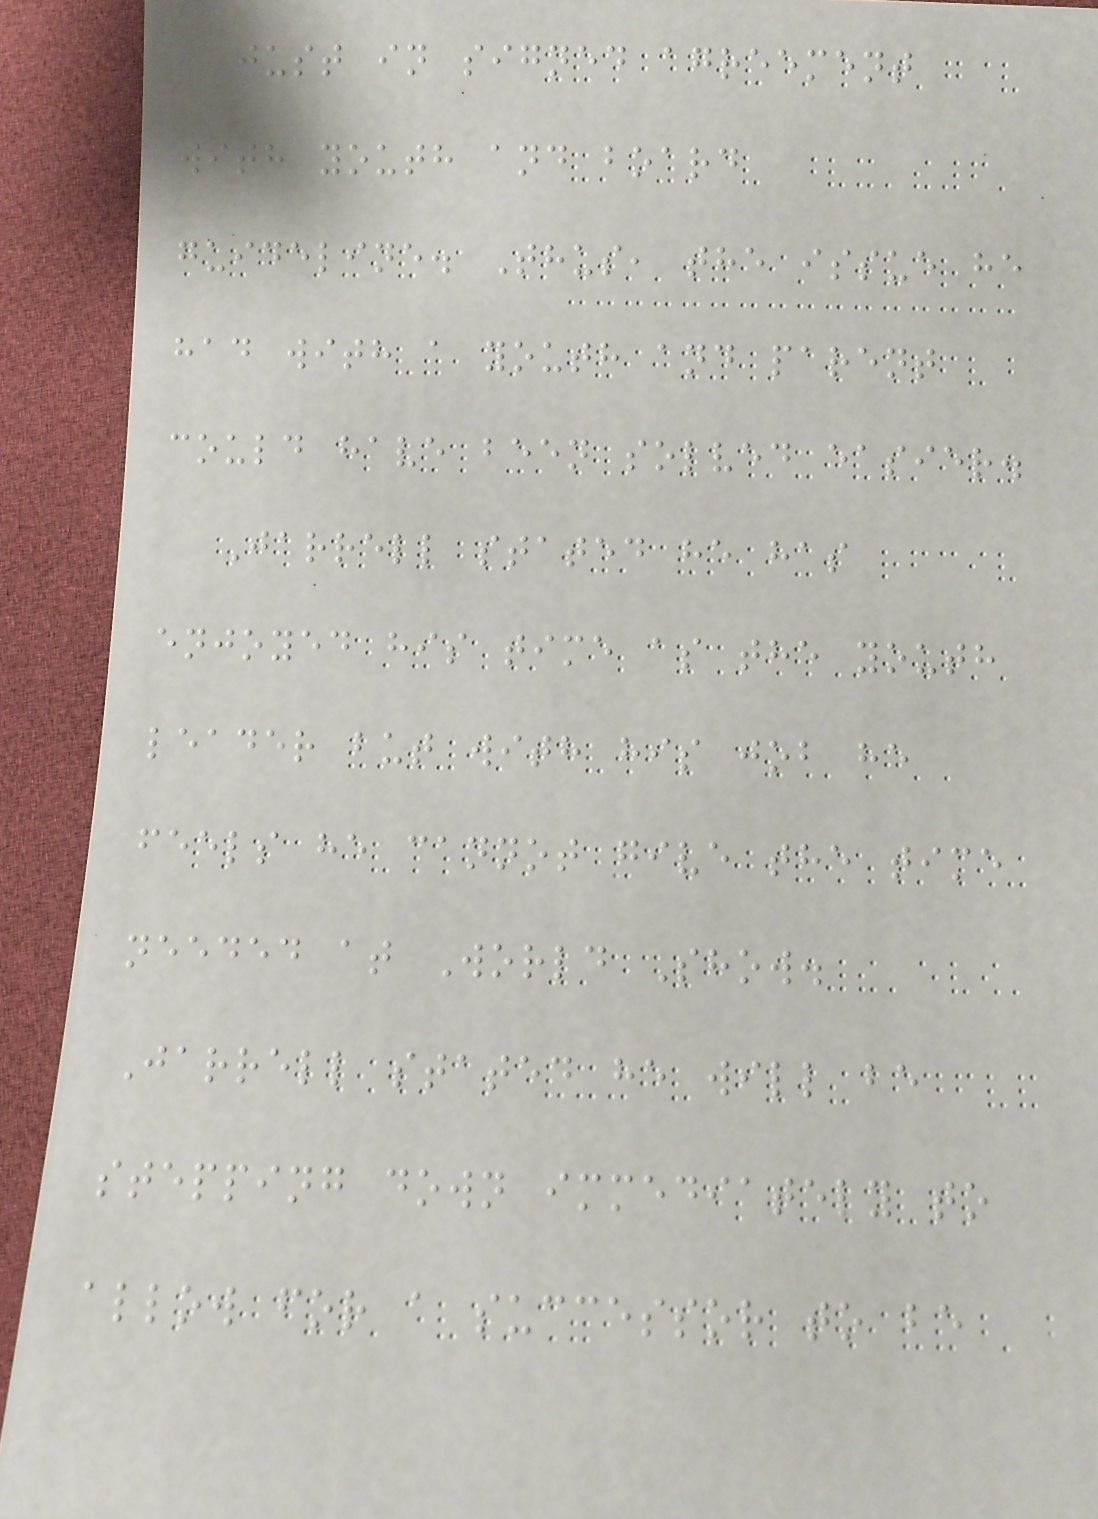just in signed agreement
with youth and board
guideline. Thus, the issue he
had with a youth and parent
could have been solved easier.
Jarrell stated he has
enjoyed his time as the youth
leader but with his job he
feels he cannot give the time
needed at World Show.
Jarrell stated he will be
stepping down immediately to
allow for a successor to be
